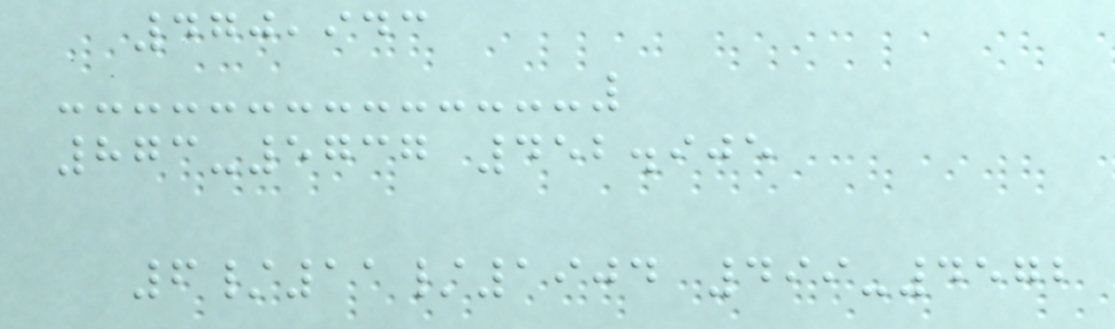470,943
873-5737 452.905
6/11/1904 499-4572
